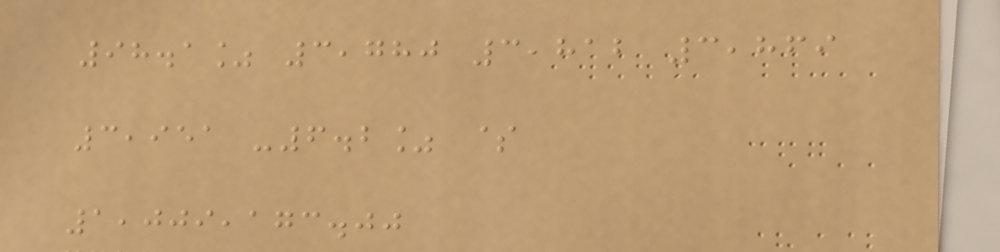98.1% 3,780 3,812 3,869
3,951 -6.2% $
1,009,173.00
